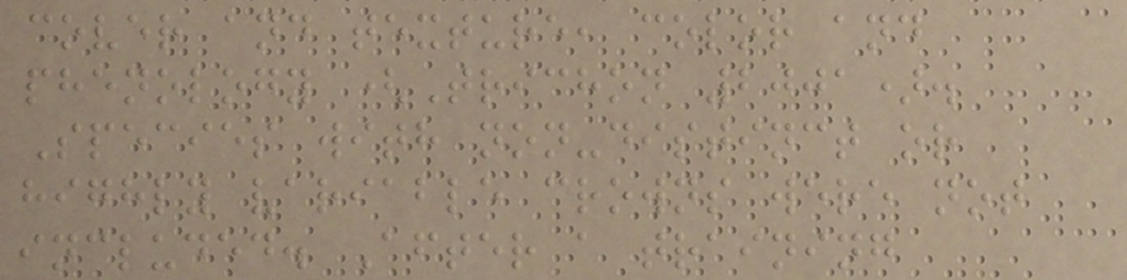cover and texture, color and
phenology (Trichon 2001).
Species with non-distinct or
highly variable crowns were not
included. After a training
